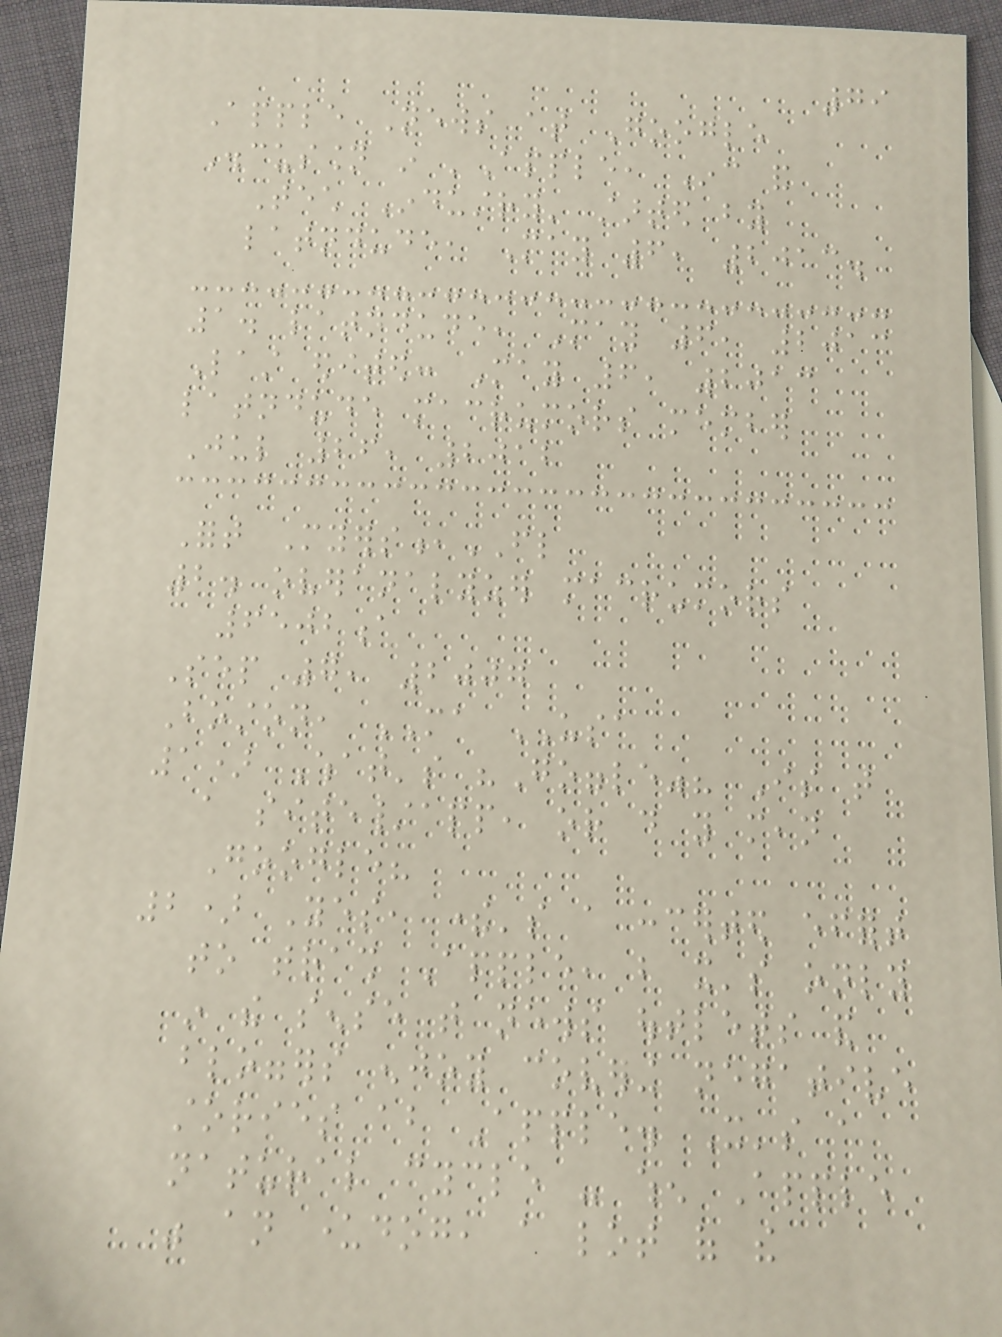79
Apple News at Google
Discussion in 'Apple, Inc and
Tech Industry' started by
latndude, May 6, 2013.
1. latndude, May 6, 2013
Last edited: May 6, 2013
latndude macrumors member
Jul 26, 2012
Fort Myers,FL
2. overanalyzer macrumors
6502a
Sep 7, 2007
Boston, MA USA
1) What's "Goggle"? Is that
a site/app, or do you mean
Google?
2) Yes, there's a concerted effort
to trash Apple, but it's only
in the sense that news outlets and
bloggers enjoy covering negative
stories about Apple. It's a
natural cycle - when Apple
was an underdog, a lot of the
